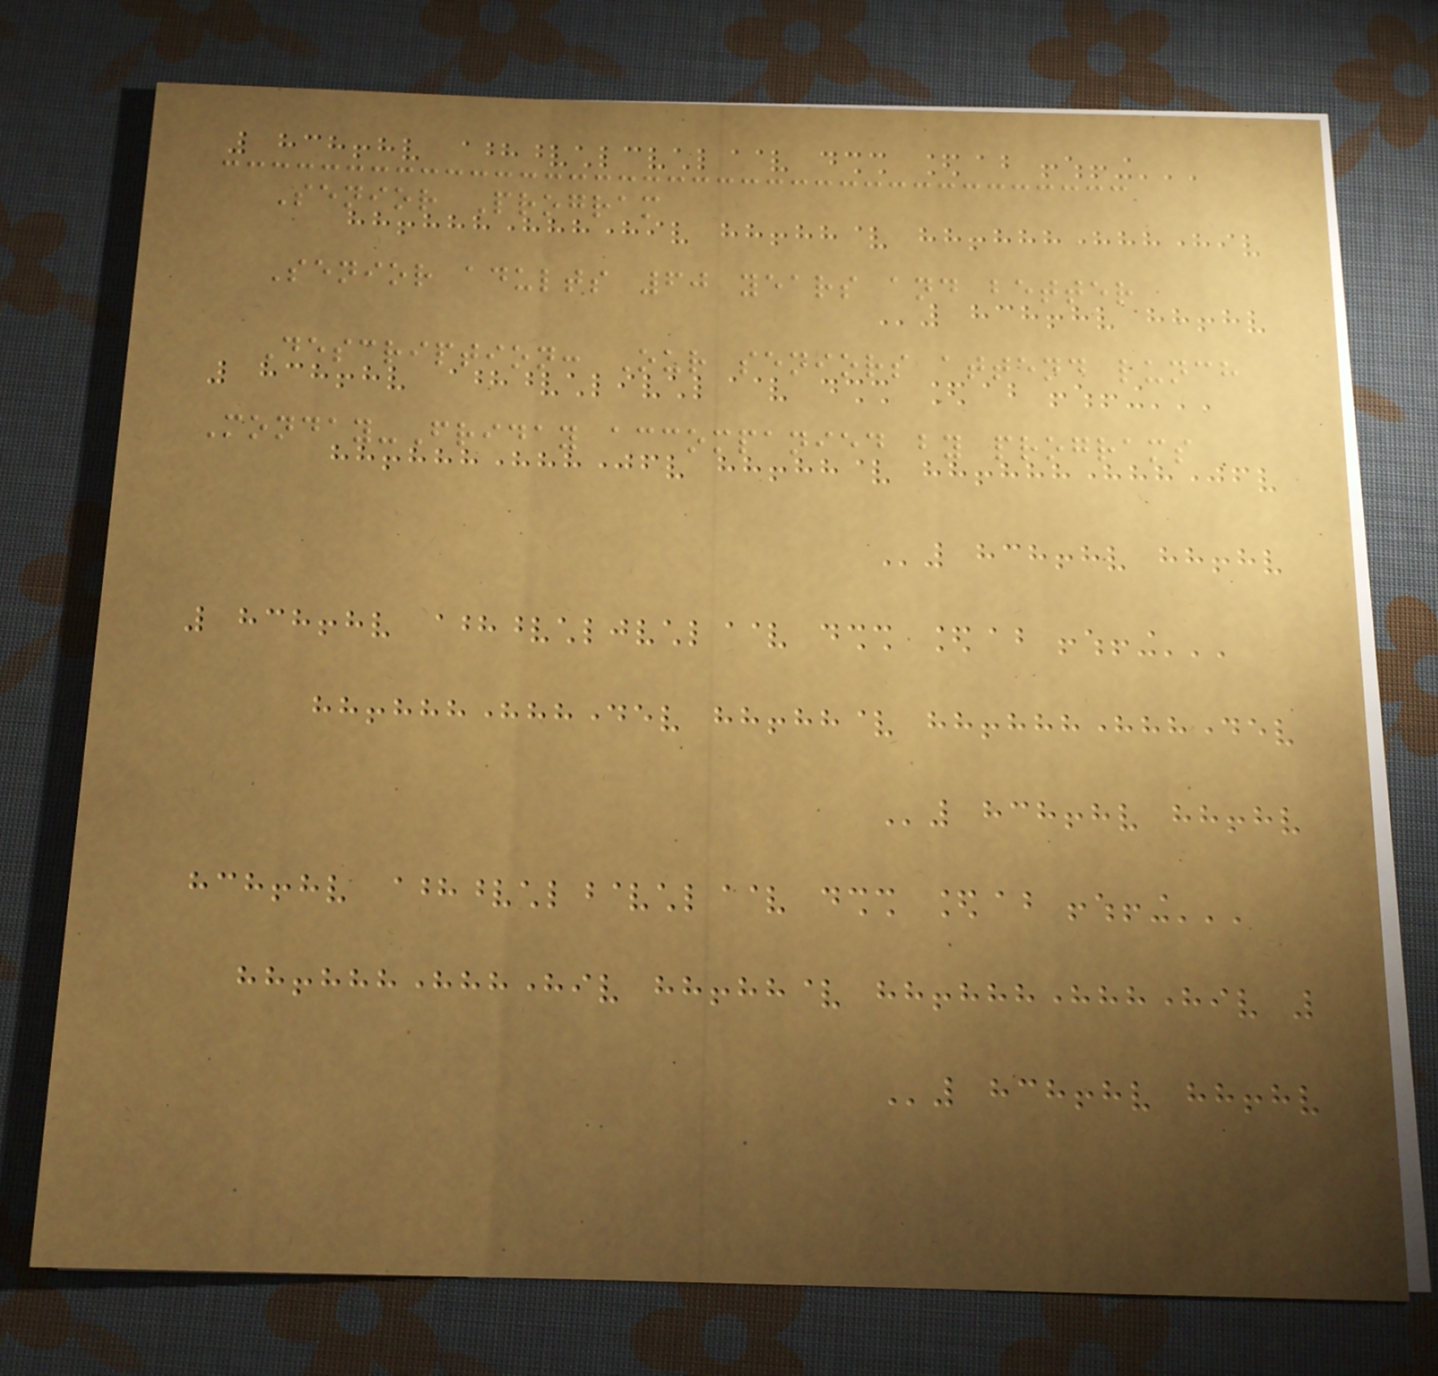Senior Program
Senior adults 60 years and better
Description: Our seniors attend lunch
Monday-Friday accompanied by programs
